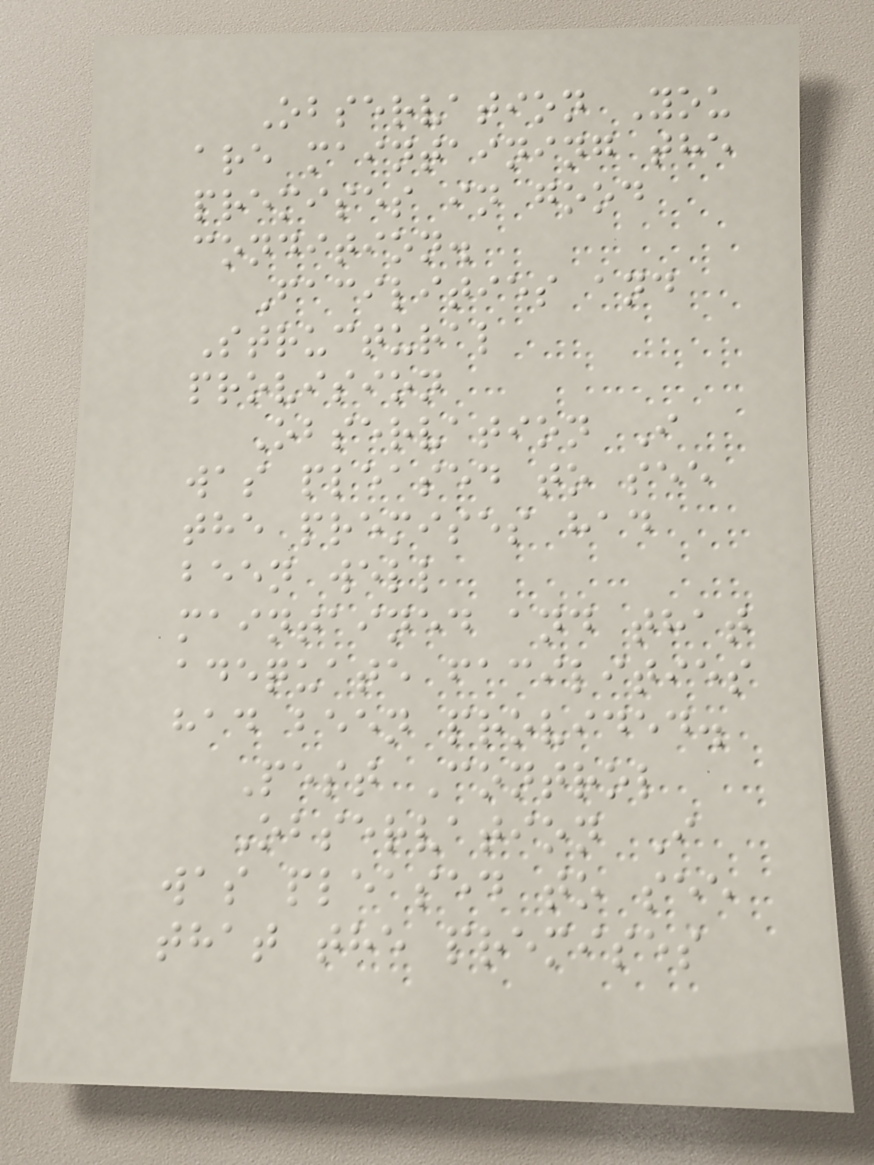Observation You
are maintaining the
premises in good
condition.
Facilities and
Structural
provision
Observation I
was pleased to see
the premises had
been well
maintained and that
adequate facilities
had been provided.
Pest Control
Observation I
was pleased to see
that the premises
